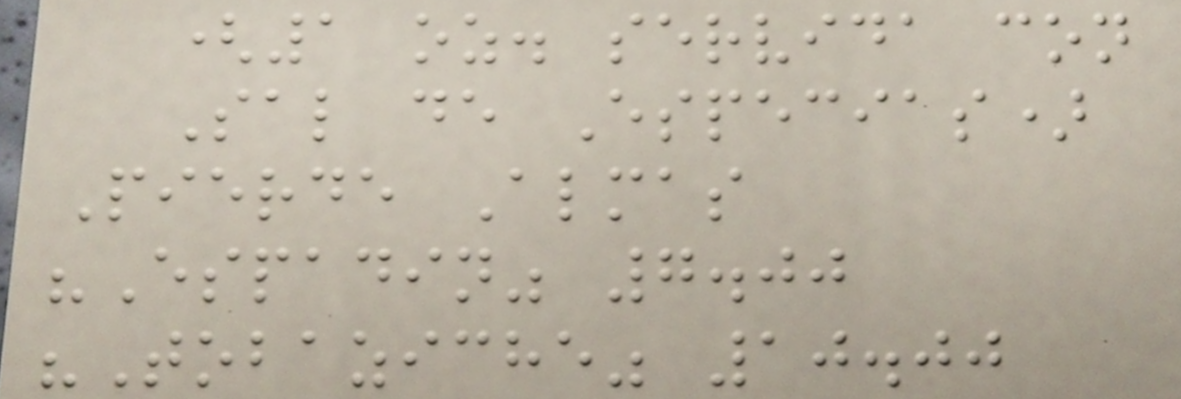(1 oz. servida con
Sal de Especias)
Pierde Almas
"Espadin" 7.00
"Tobaziche" 10.00
